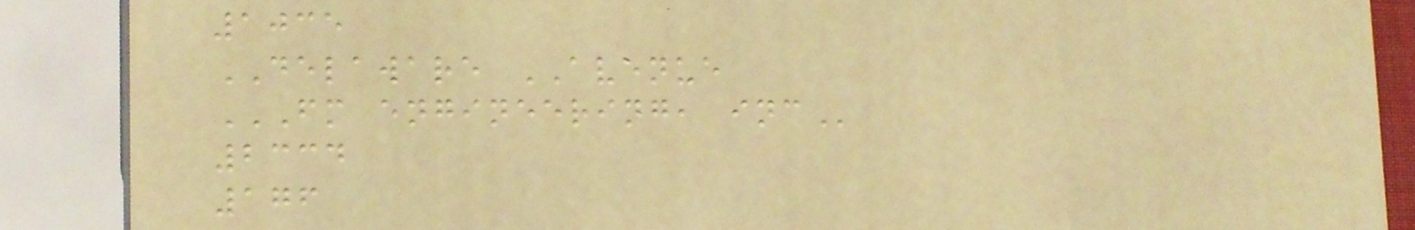1035
DELAWARE AVENUE
FM ENGINEERING, INC
2334
176
